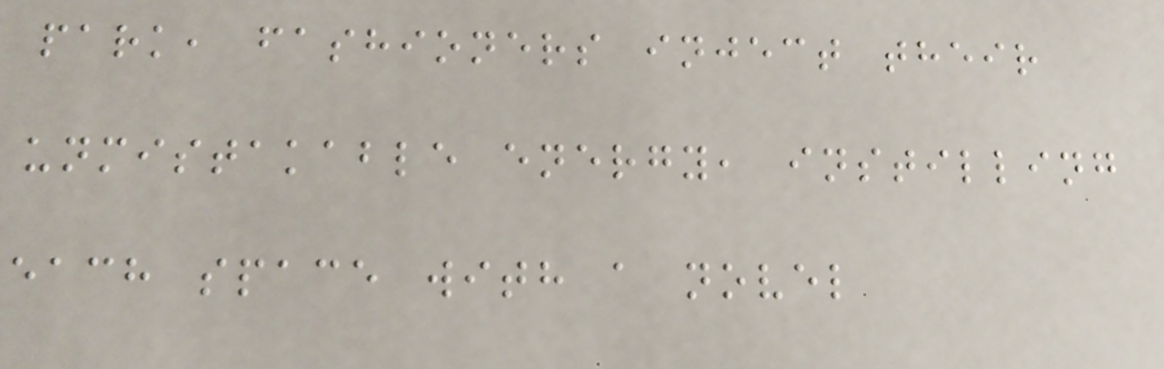park, fashioners inject their
unmistakable energy, instilling
each space with a novel
